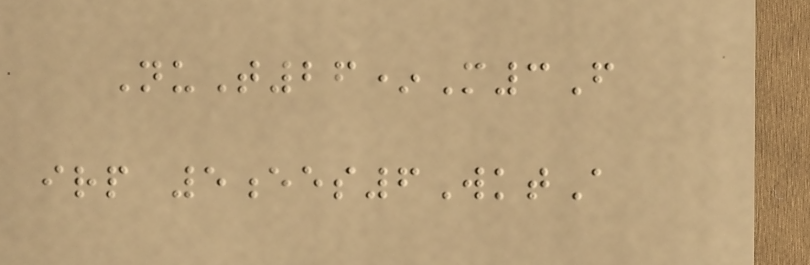NuT26*M3F
irp 5ees6WktA
